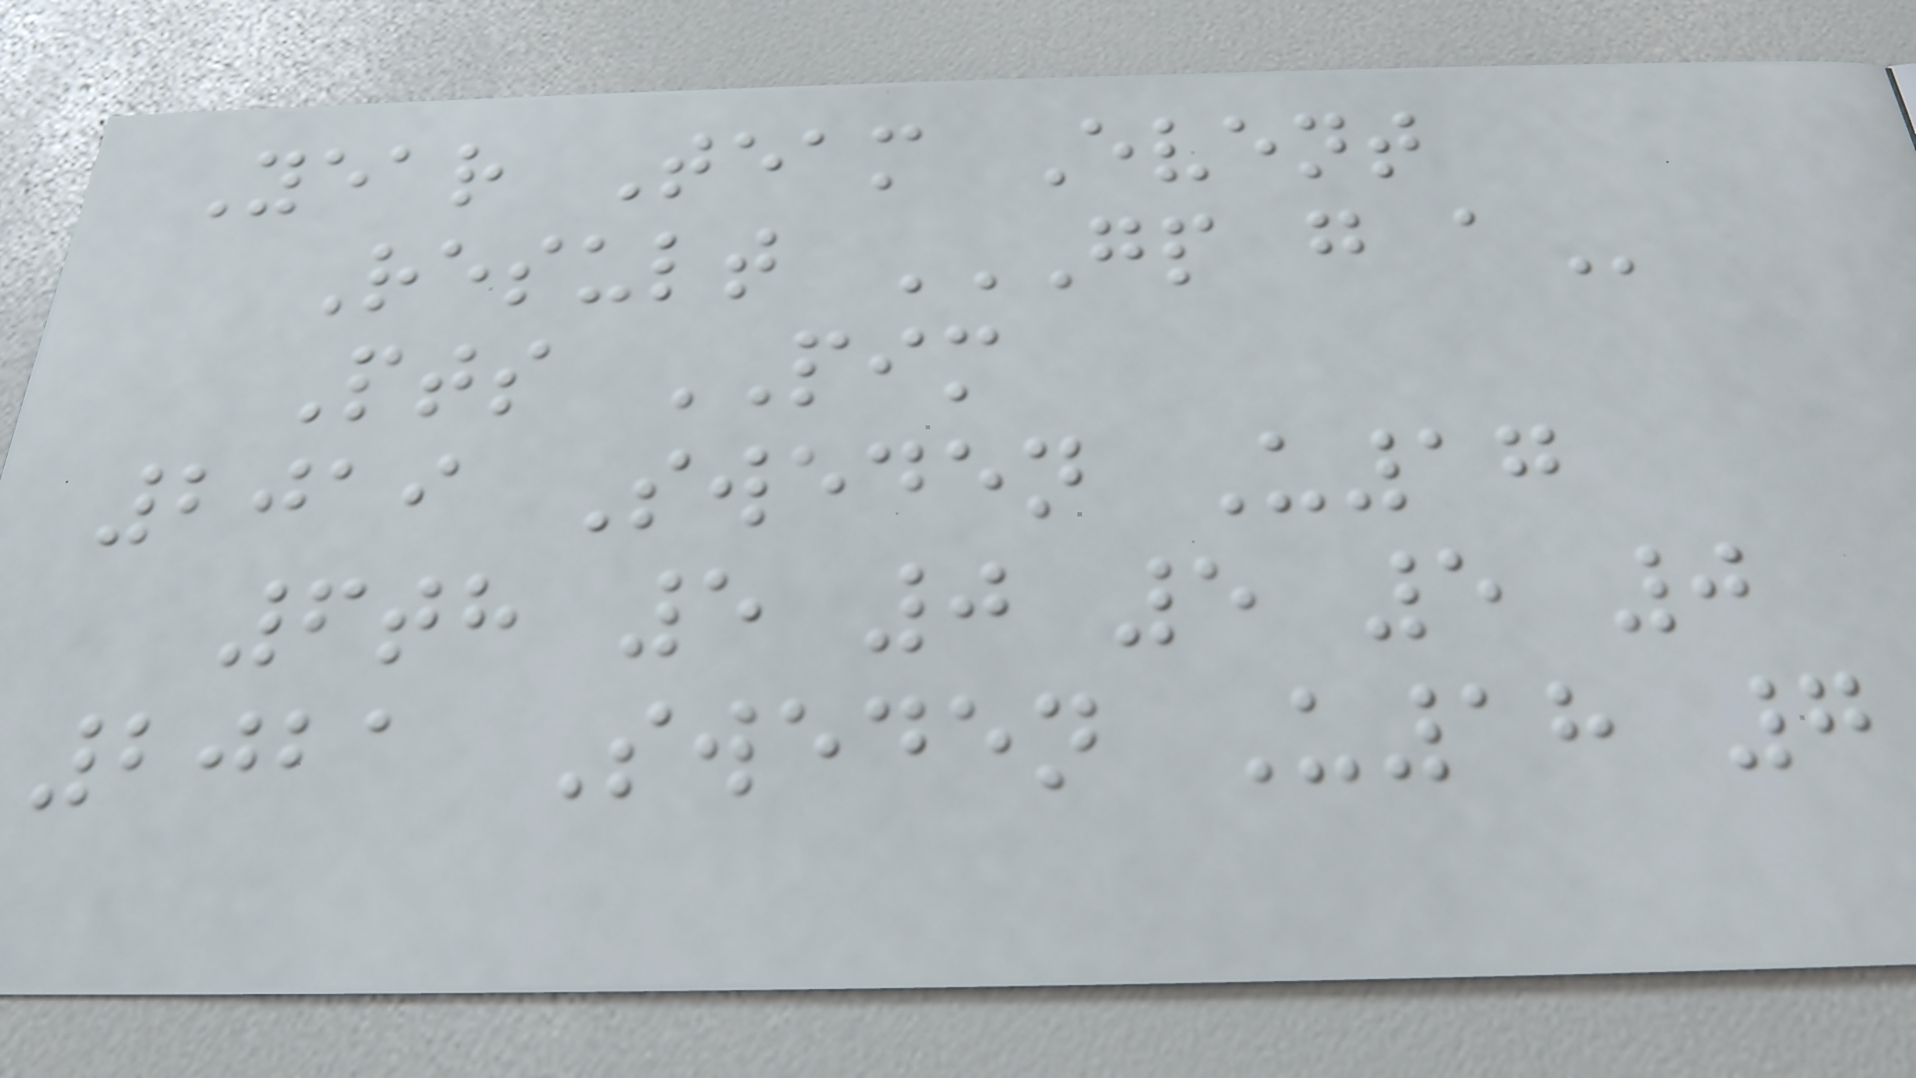Year Team Event
Result GP G A
Pts PIM
2019 Sweden U17
6th 5 0 5 5 0
2021 Sweden U18 7
